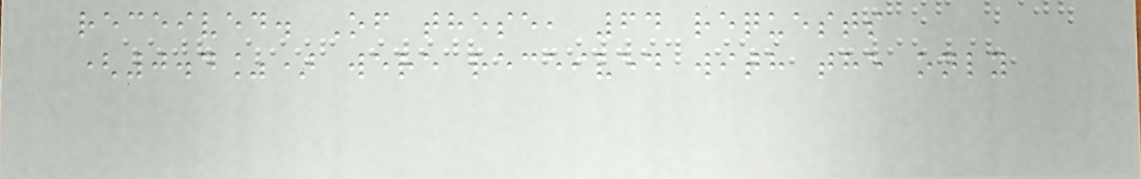received. Of these, 64 requests
(0.4%) were received with the only
